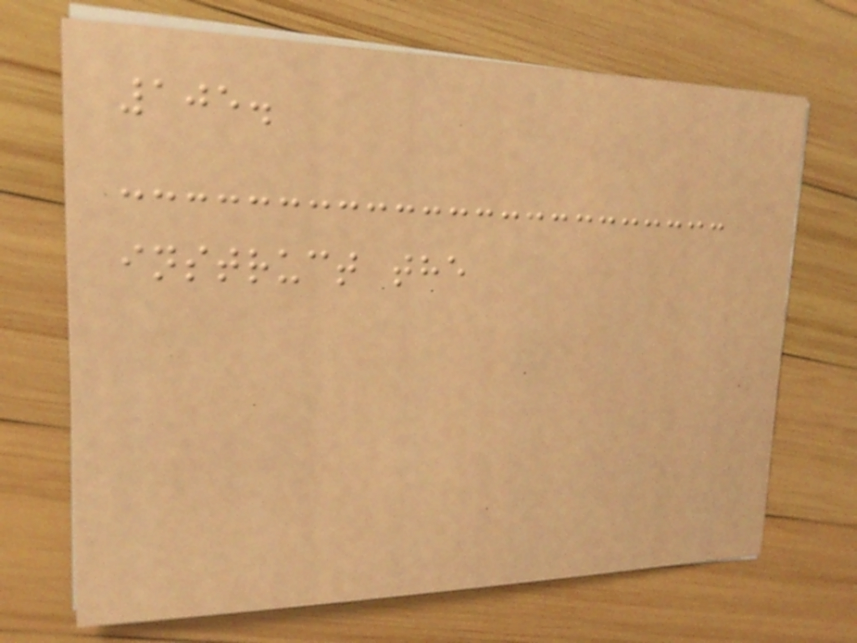105.
instruct the
